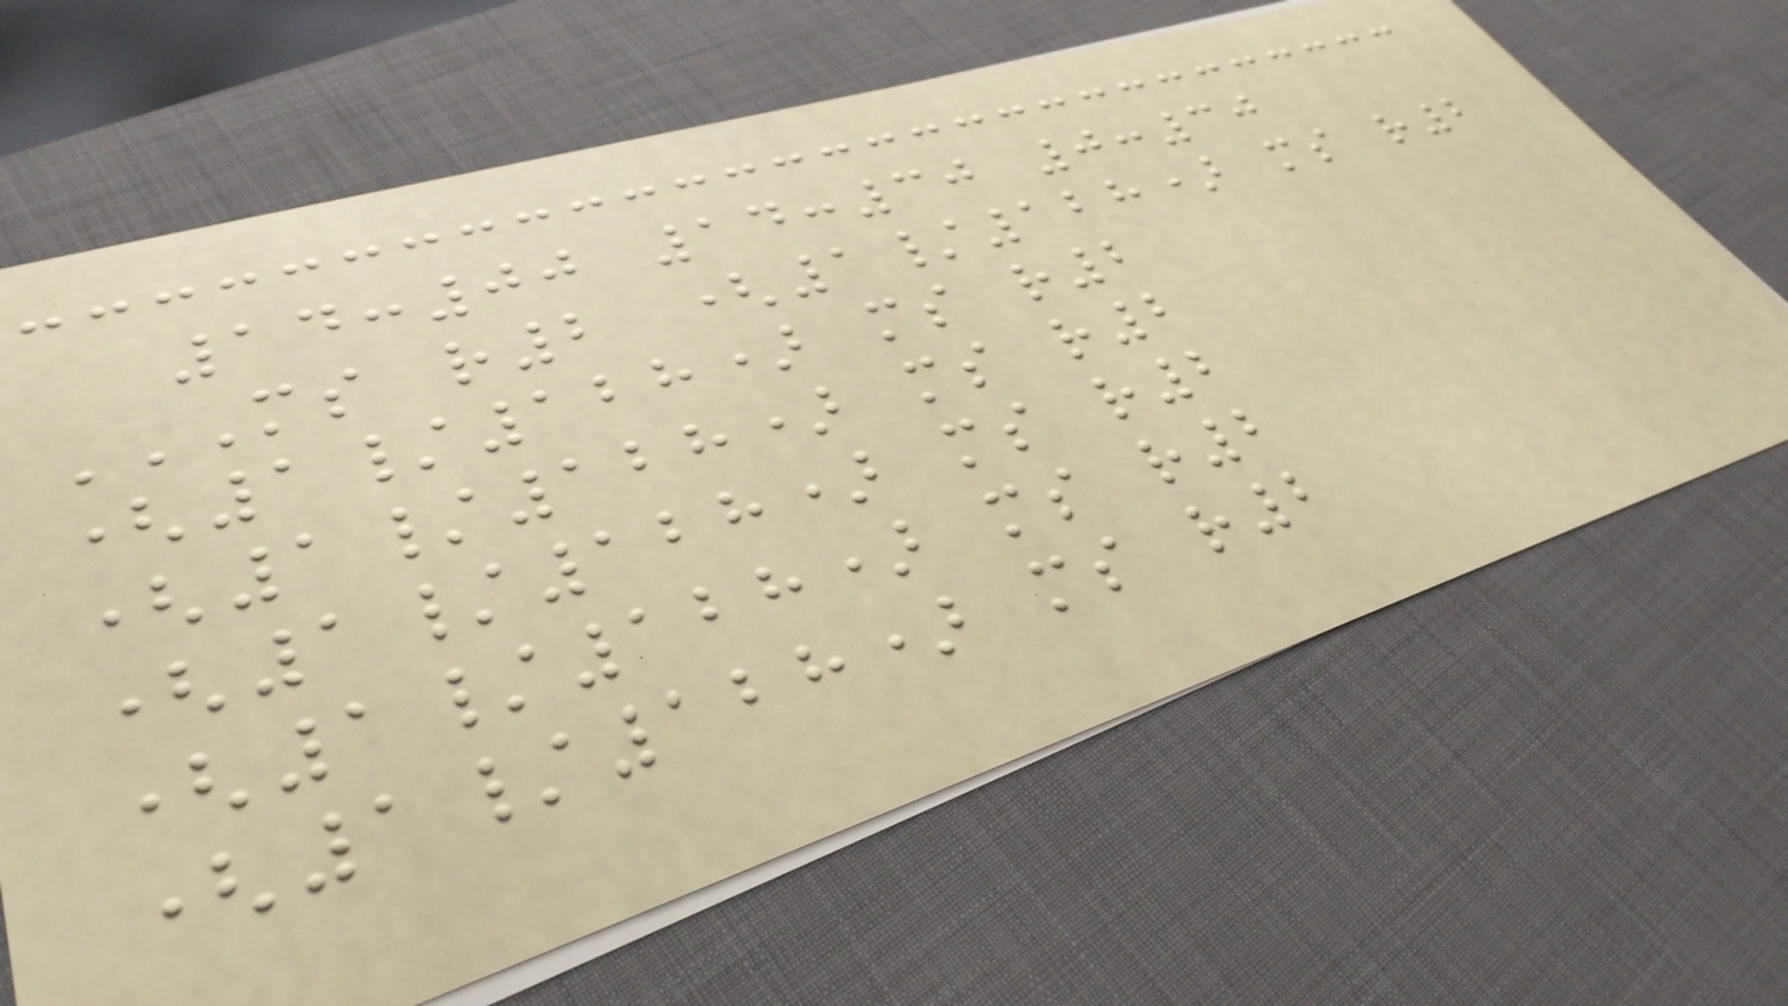14:00 14:30 0:30
MS R2 (1/128) MS R2
(1/128) MS R2
(1/128) MS R2
(1/128) MS R2
(1/128) MS R2
(1/128) MS R2
